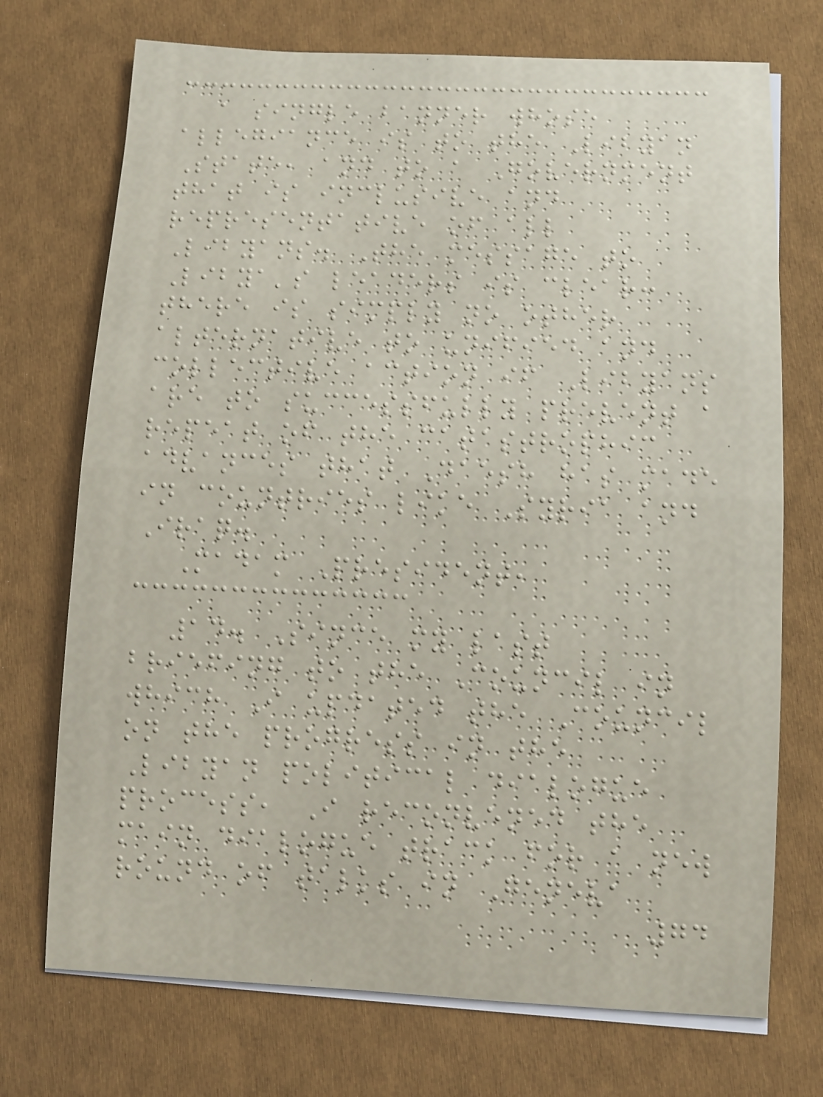a single banner whose
allegiance is to the Libyan
State, and to a Government
that is inclusive and
representative of all
Libyans. The message to
Libya's leaders is clear:
there is simply no other
alternative to unified and
collective action if Libyans
are to successfully prevent a
repeat of the catastrophic
advances that Daesh has made
in countries like Syria and
Iraq.
Madam President,
14. Since my last
briefing to the Council in
which I updated the Council
on the progress in the
Libyan political dialogue
process, I reconvened the
main dialogue track for a new
round of talks in Geneva
74
